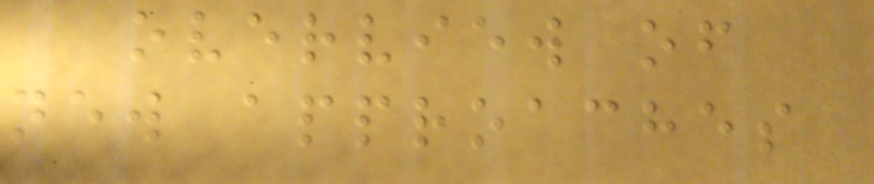overview of
new approaches
